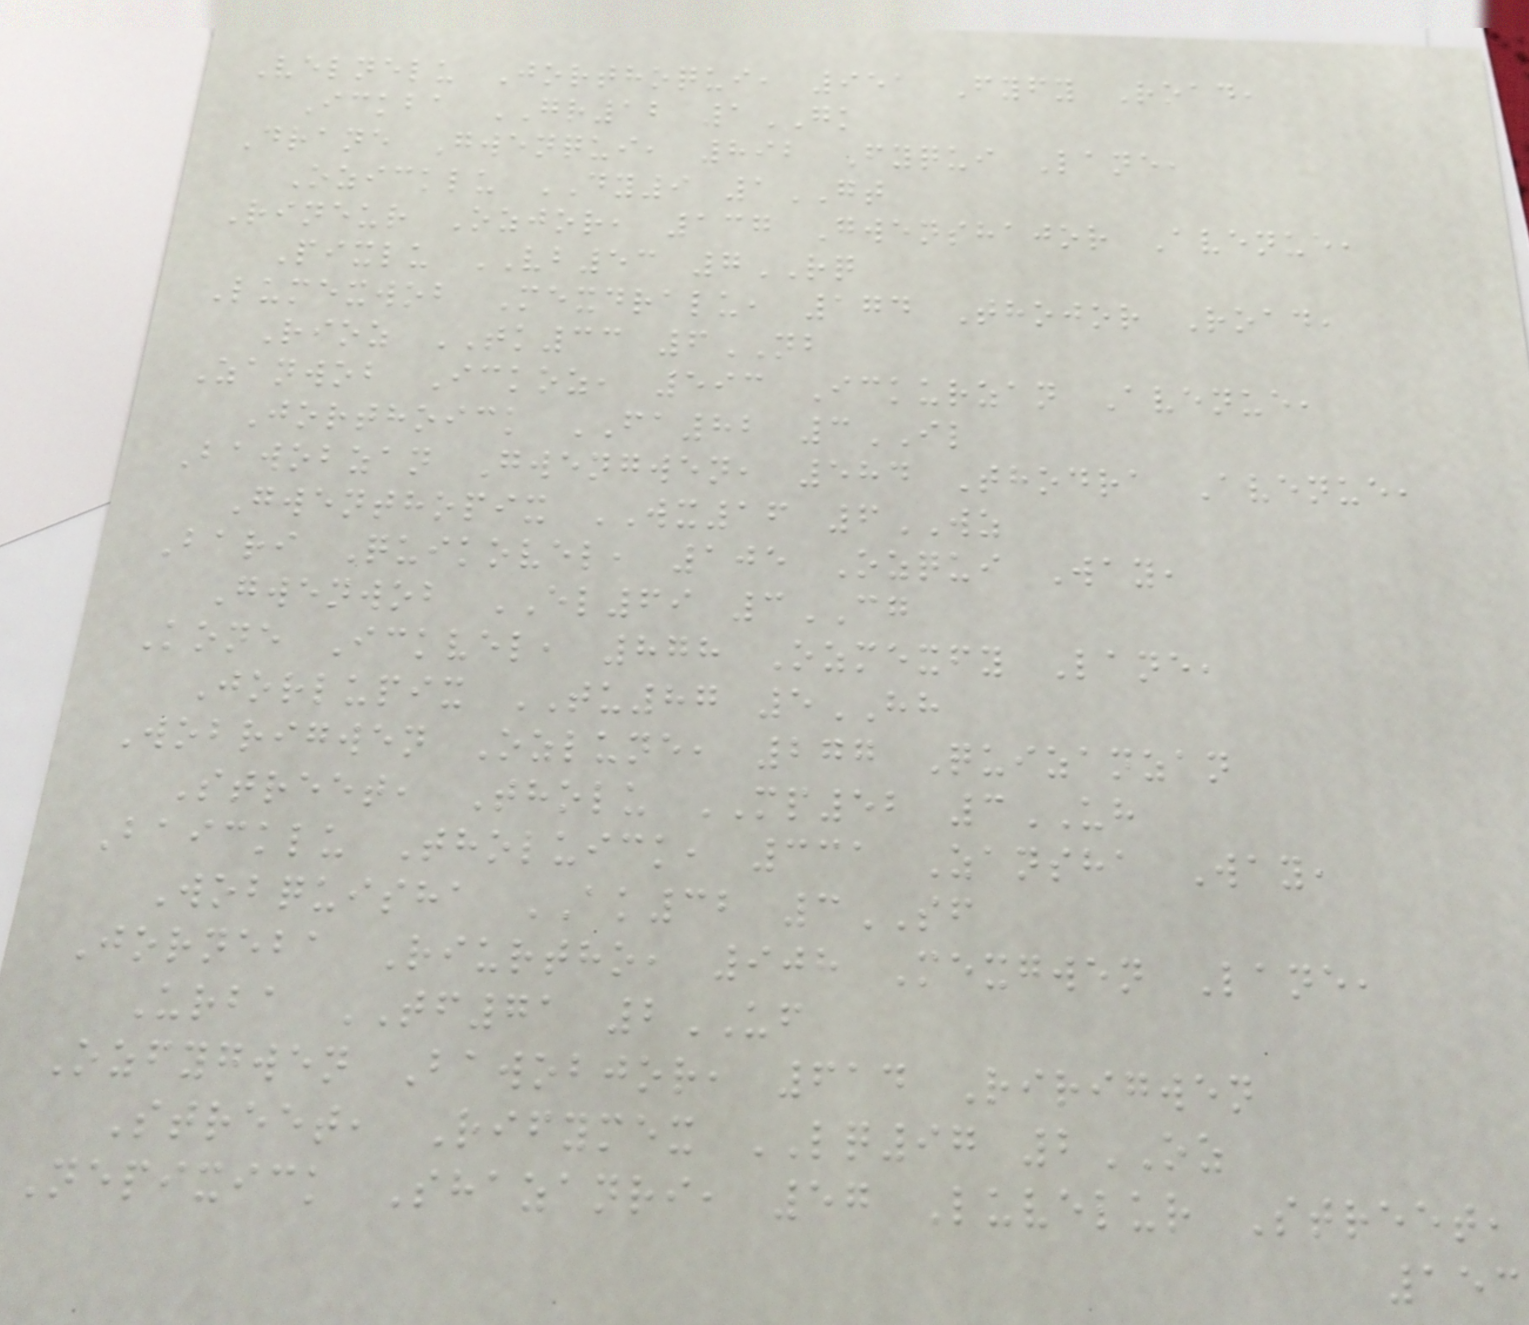Velnelu Jorthoqui, 951 Fyfy Road,
Ickba GR12 1GK
Drane Gwenqui, 892 Fyqui Lane,
Ozicklu DY9 1GT
Rineur Ozjor, 137 Gwenshajor Avenue,
Pixlu VB53 7RQ
Lumexwob Mexdralu, 174 Thojor Road,
Rioz TK33 6NB
Zanwob Ickoz, 593 Ickurzan Avenue,
Jorthoick FA82 3IL
Bawobzan Gwengwen, 584 Thodra Avenue,
Gwenthopix WX16 6WZ
Bari Quikovel, 105 Ozqui Way,
Gwenwob EL69 3CG
Kone Ickvel, 878 Ozmexfy Lane,
Jorlupix TU87 5HH
Wobrigwen Ozlune, 277 Quizanzan
Street, Tholu MP52 3UH
Baicklu Tholuick, 331 Zansha Way,
Wobquisha AK32 3SF
Jorneba Riurtho, 908 Mexgwen Lane,
Urba TF71 2UF
Ozfygwen Bawobjor, 614 Ririgwen
Street, Rifymex LQ97 2OZ
Nepixick Shazanri, 57 Luvelur Street,
153
